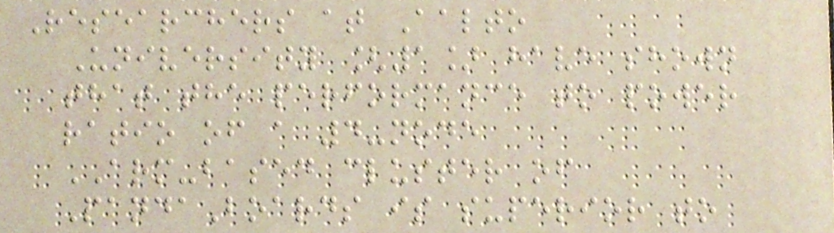Researchers at Aalto
University [1] have shown
that the performance to power
ratio of a 4-node
ARM-based cluster of
PandaBoards is superior to
